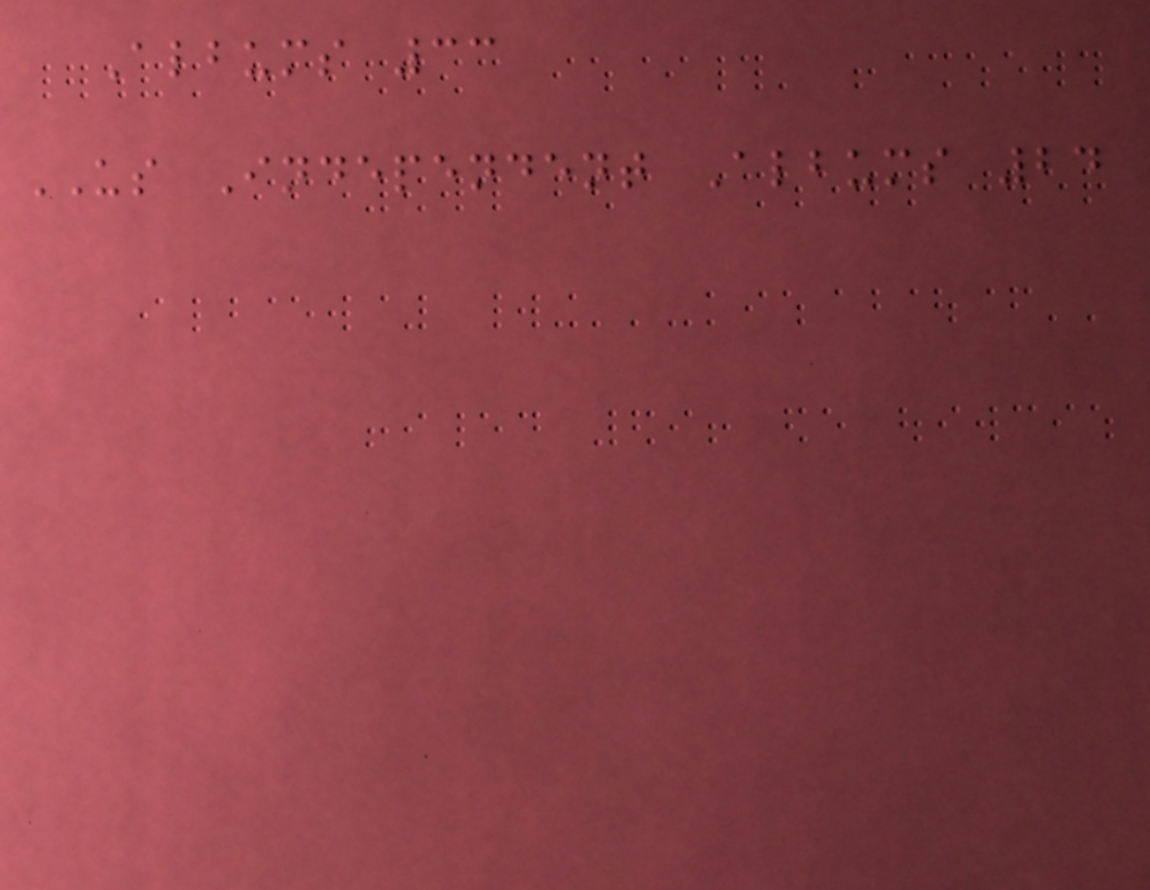Albums 33
US Independent Albums 24
